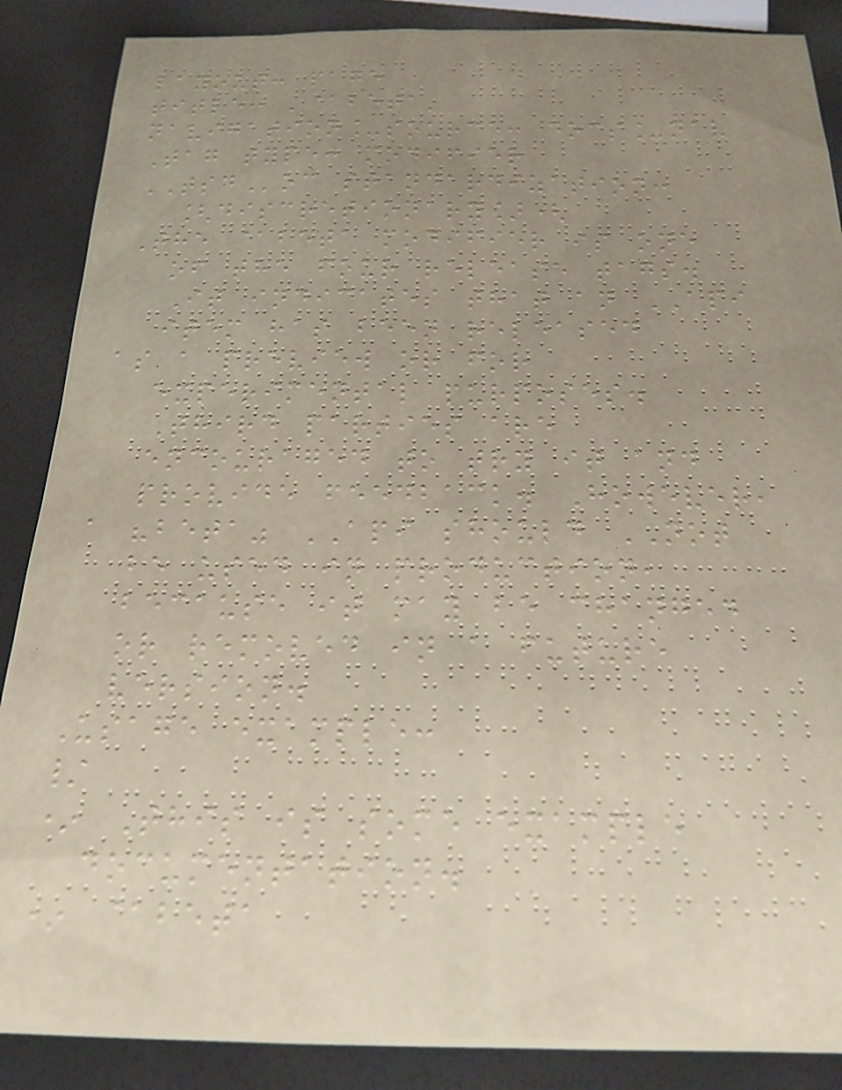layout: page
title: '@beta'
navigation_source: docs_nav
Tag type: modifier
TSDoc standardization:
[discretionary](
The @beta modifier is one
of the four release tags.
It indicates that an API
item has been released
as a preview or for
experimental purposes.
Third parties are
encouraged to try it and
provide feedback. However,
a "beta" API should NOT
be used in production,
because it may be changed
or removed in a future
version.
Usage example:
/
* This is some example
documentation.
* @beta
